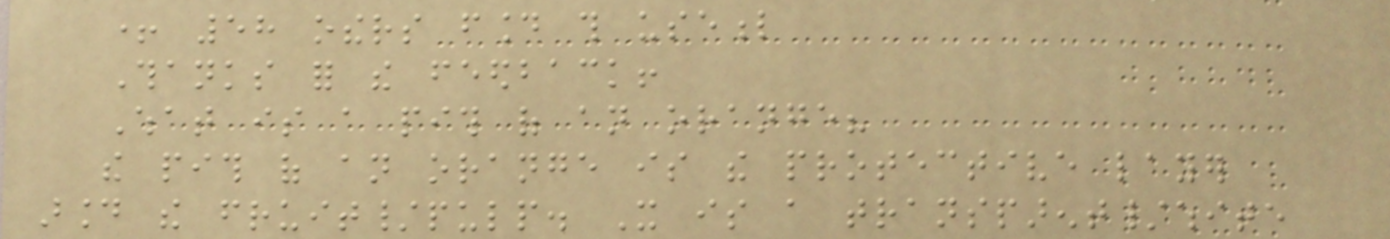+ 58 others found this useful
Thanks for the feedback!
What is a pith of an orange?
the pith of an orange is the protective layer
around the fruit/pulp. It is a transparent/white
